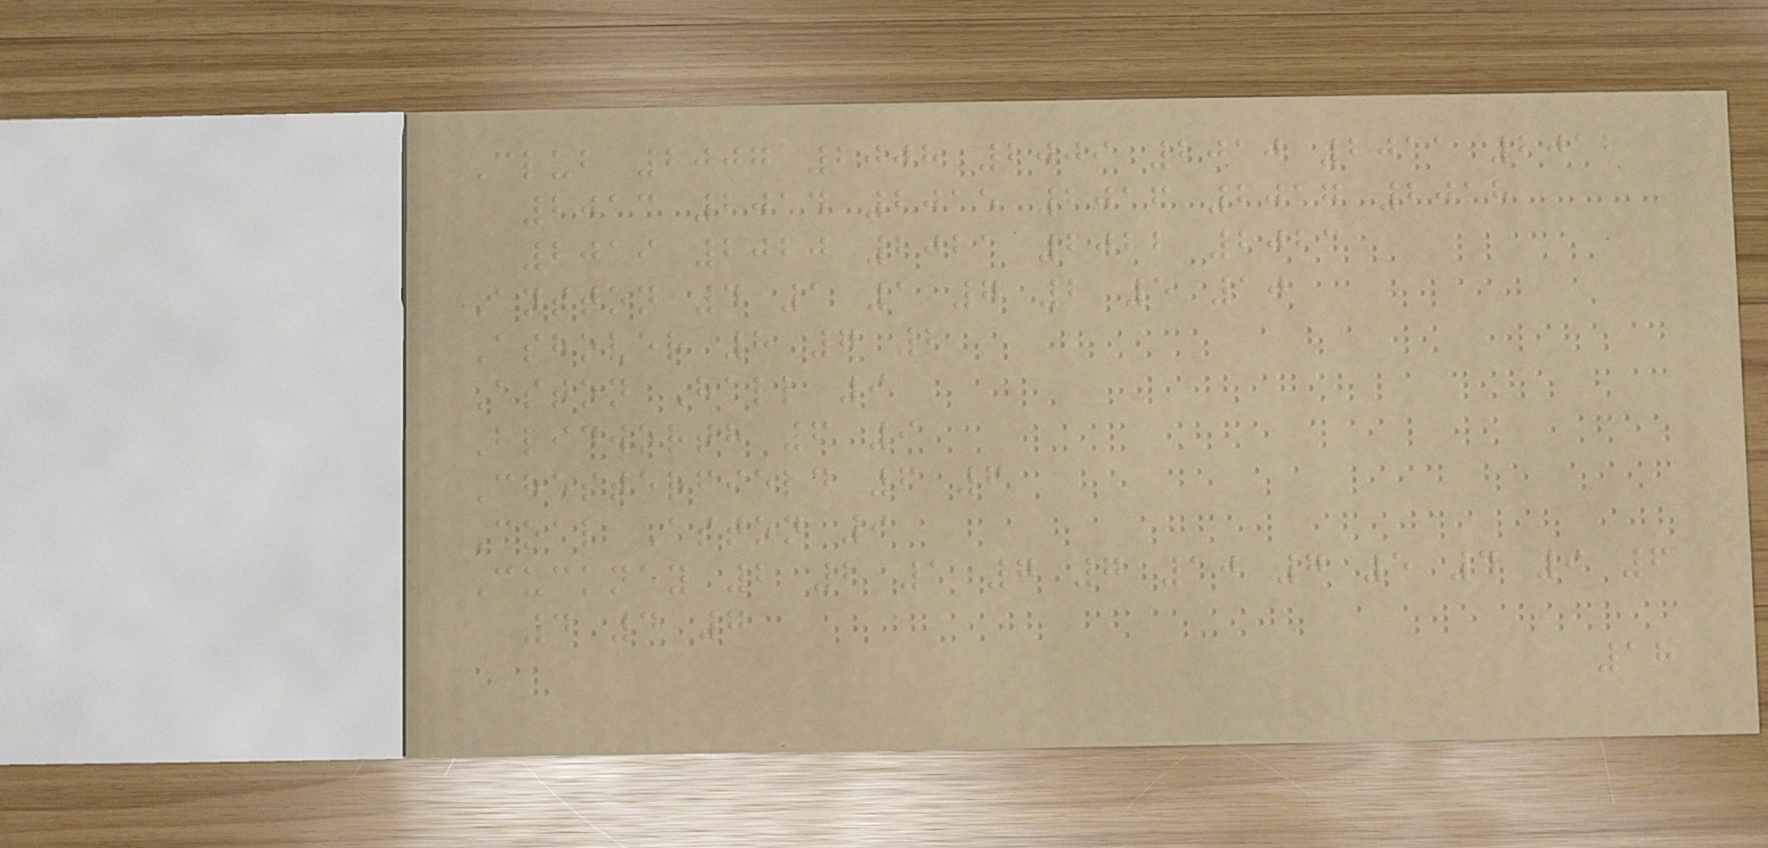Club 2007 2008 2009 2010 2011 2012
2013 2014 2015 2016 2017 2018
2019 2020 2021 2022 2023
Anston 4 1 1 7 2 5 10
Ashover 8 7 2
Aston Hall 9
Blidworth 6 9
Chesterfield 6 6
Coal Aston 9
Cuckney 2 2 1 7 7 10 7 5 4 9 6
4 4 7
18
